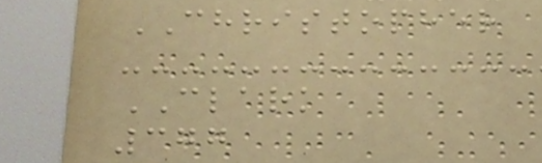CHRISTOPHER
CLARK
377
